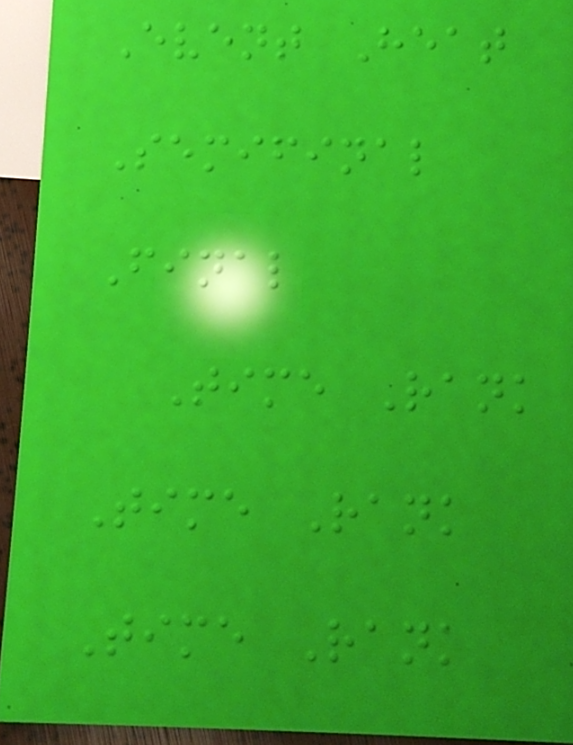Event Heat
Semifinal
Final
Time Rank
Time Rank
Time Rank
